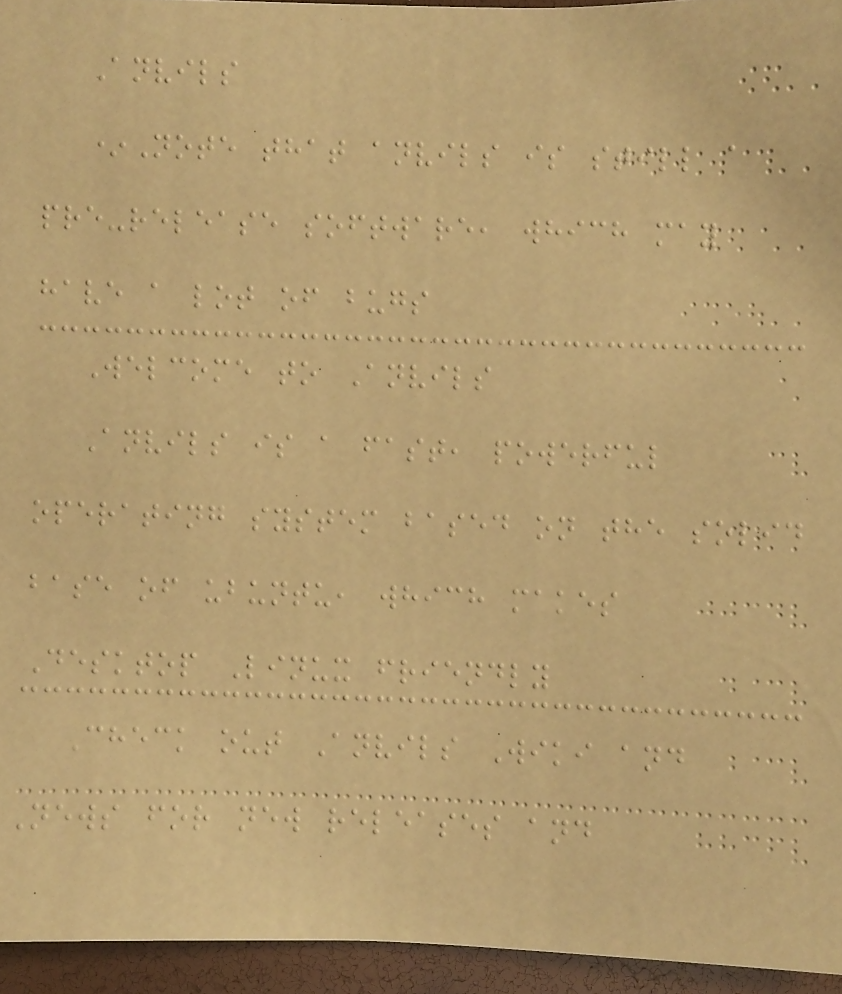Anvils
*Note that anvils is still a
pre-release software, which may
have a lot of bugs
Welcome to Anvils
Anvils is a fast, powerful
operating system based on the solid
base of ubuntu, which makes
Desktop Linux friendly
Check out Anvils Wiki and
News for new releases and
